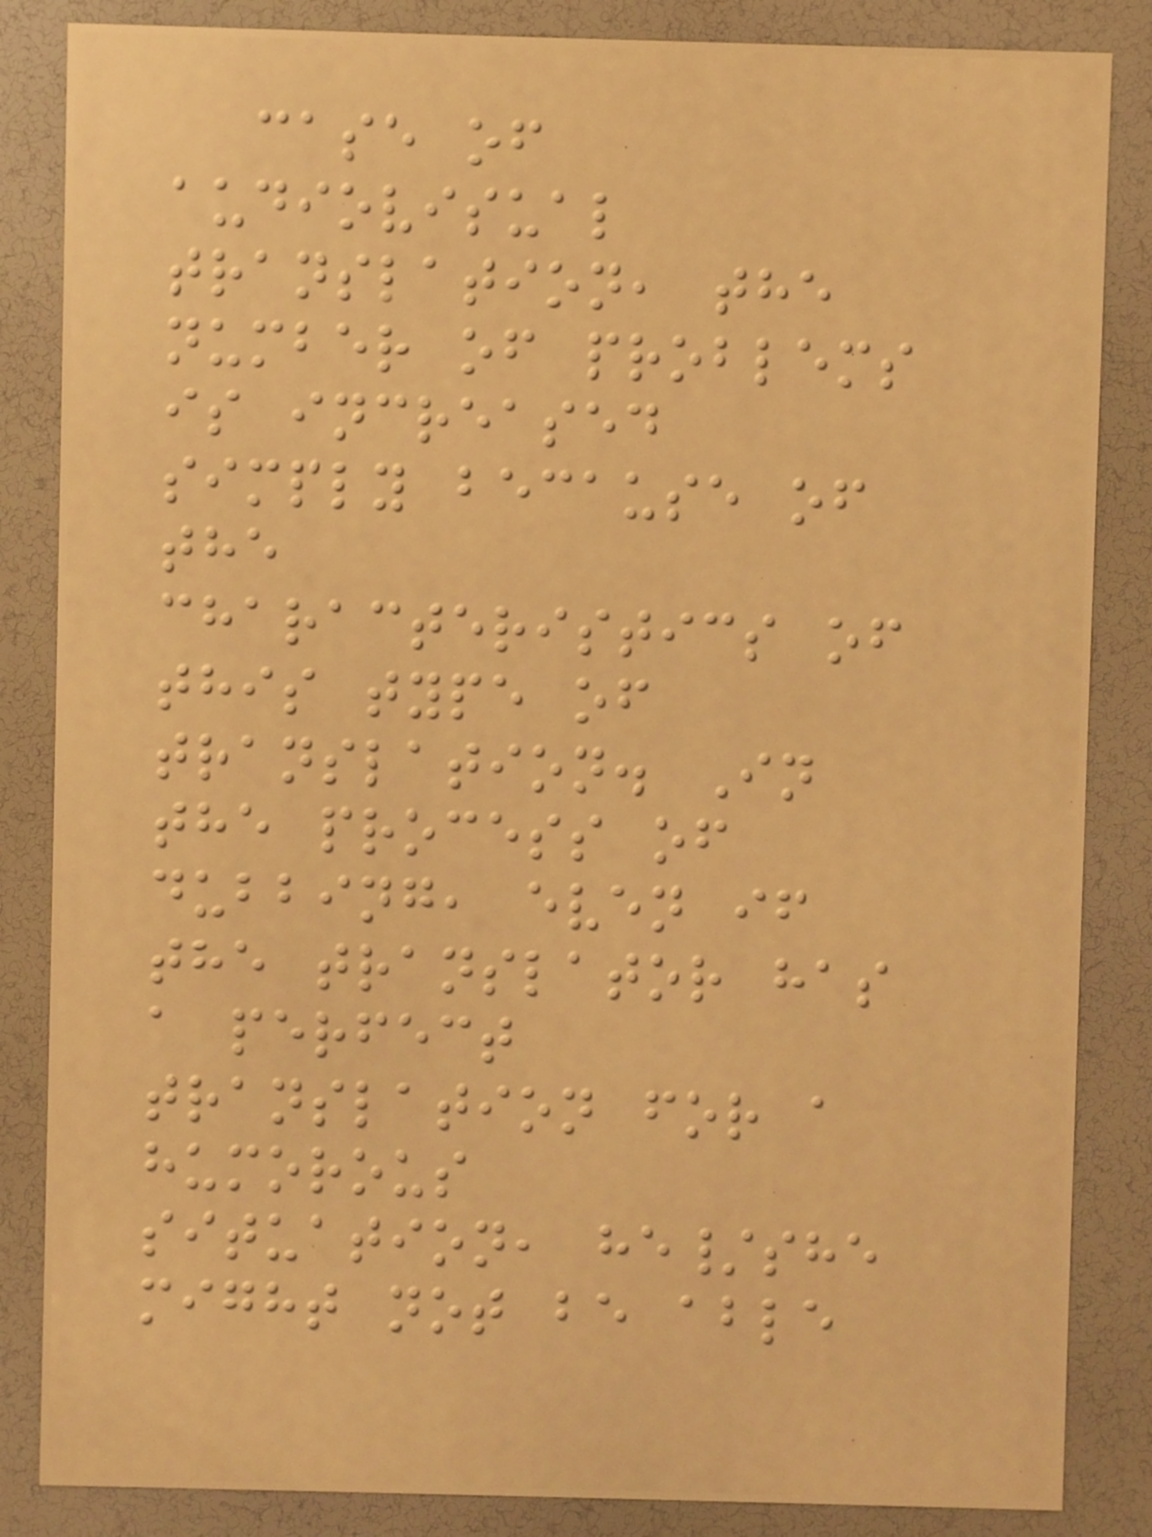case of
audiovisual
translation, the
number of problems
is increased
simply because of
the
characteristics of
this type of
translation. In
the process of
dubbing, even if
the translator has
a perfect
translation for a
humorous
situation, he/she
might not be able
